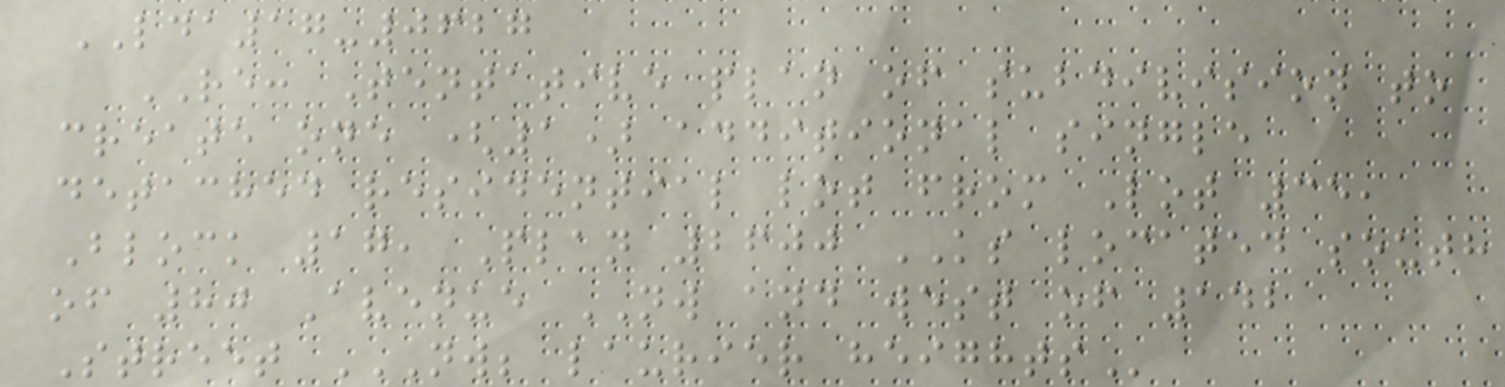LDA17-0627
RE: Tentative plan of subdivision to
create one (1) additional single
detached residential lot from Lot 35,
Block 17, Plan 2600 KS located south
of 80 Avenue NW and west of 142
Street NW; LAURIER HEIGHTS
